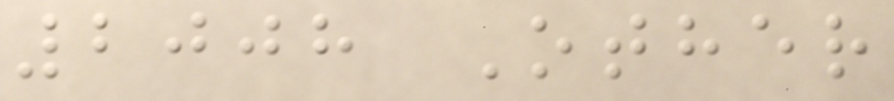2008 Other
